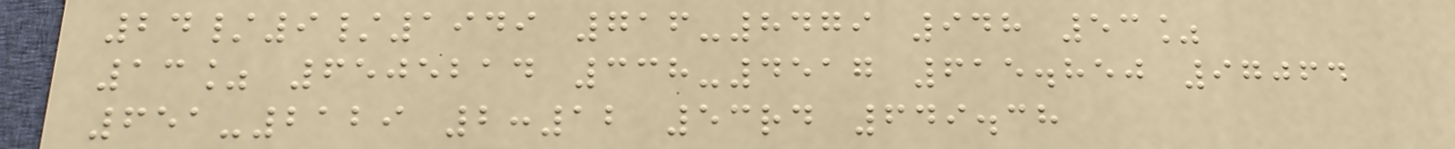24/9/1949 716-8479 948 53%
13% 6505214 338-4517 615.850 97064
651-2129 2:12 53rd 649.38
